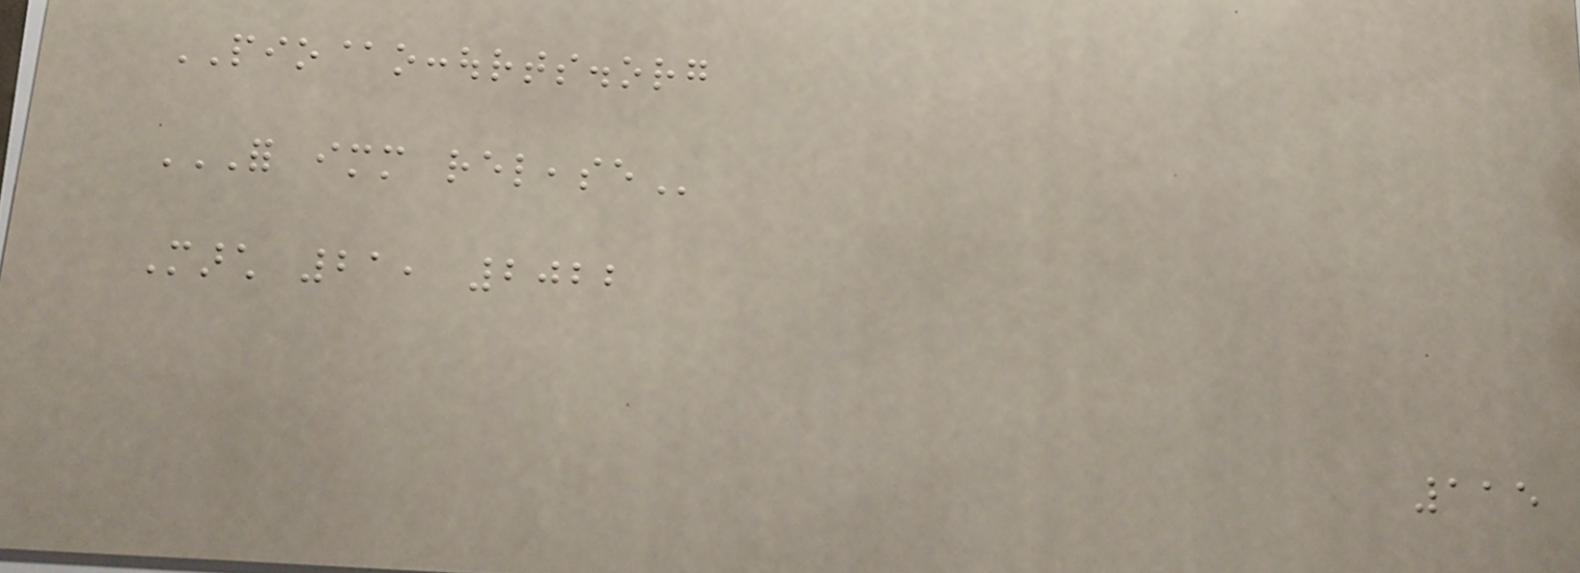PIO@occourts.org
FOR IMMEDIATE RELEASE
March 21, 2022
115
